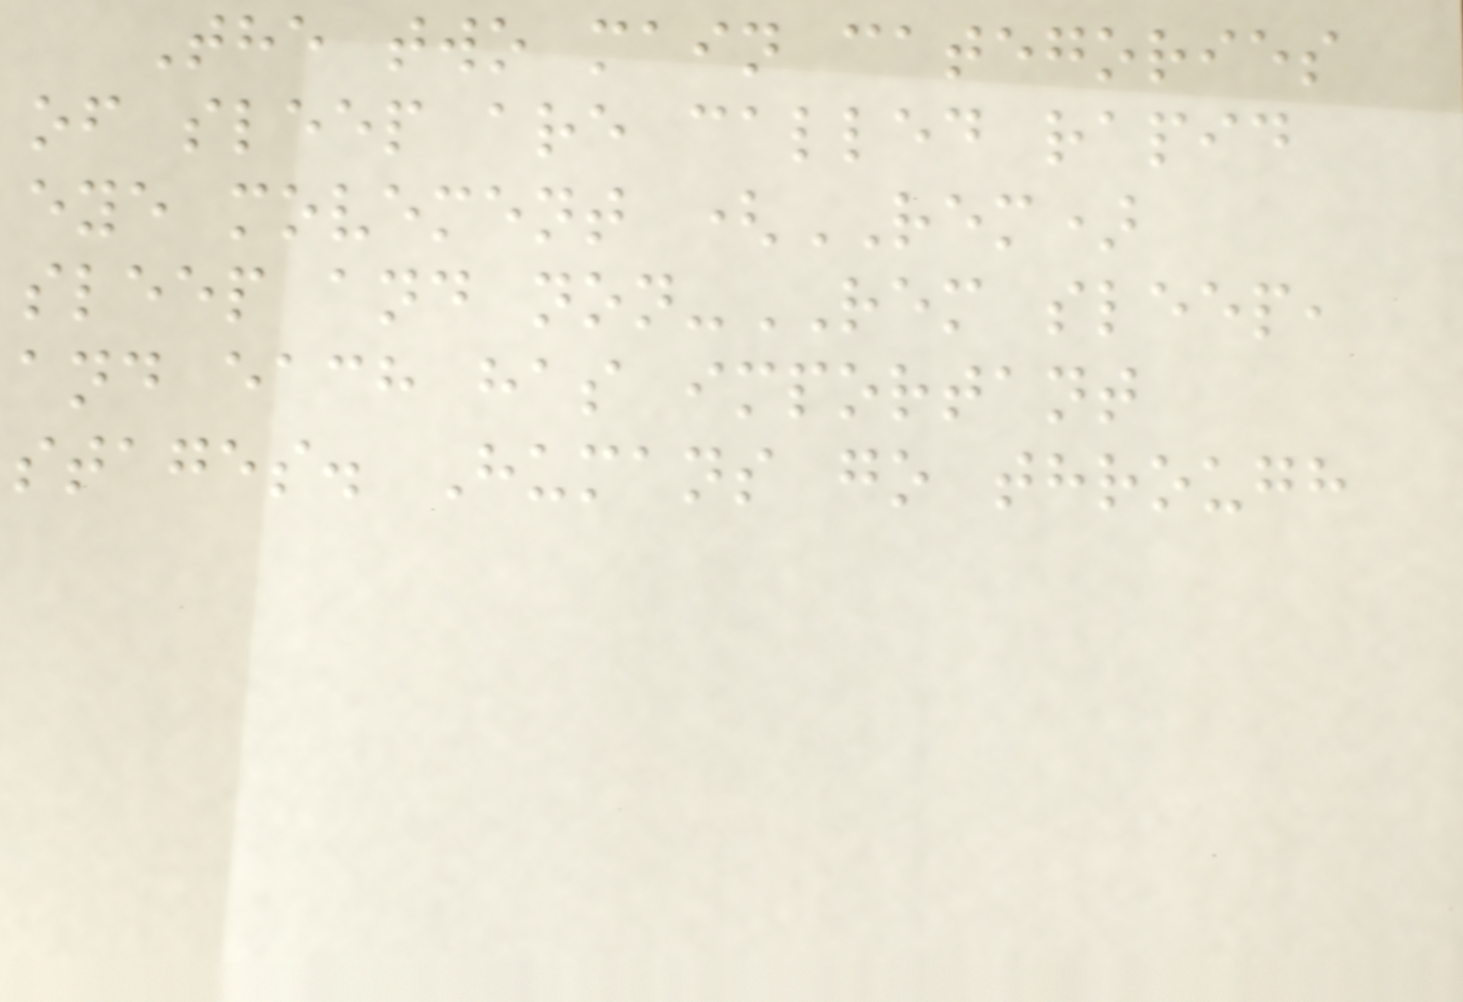The two main categories
of sleep are called rapid
eye movement (REM)
sleep and non-REM sleep,
and each has important
stages. Humans go through
